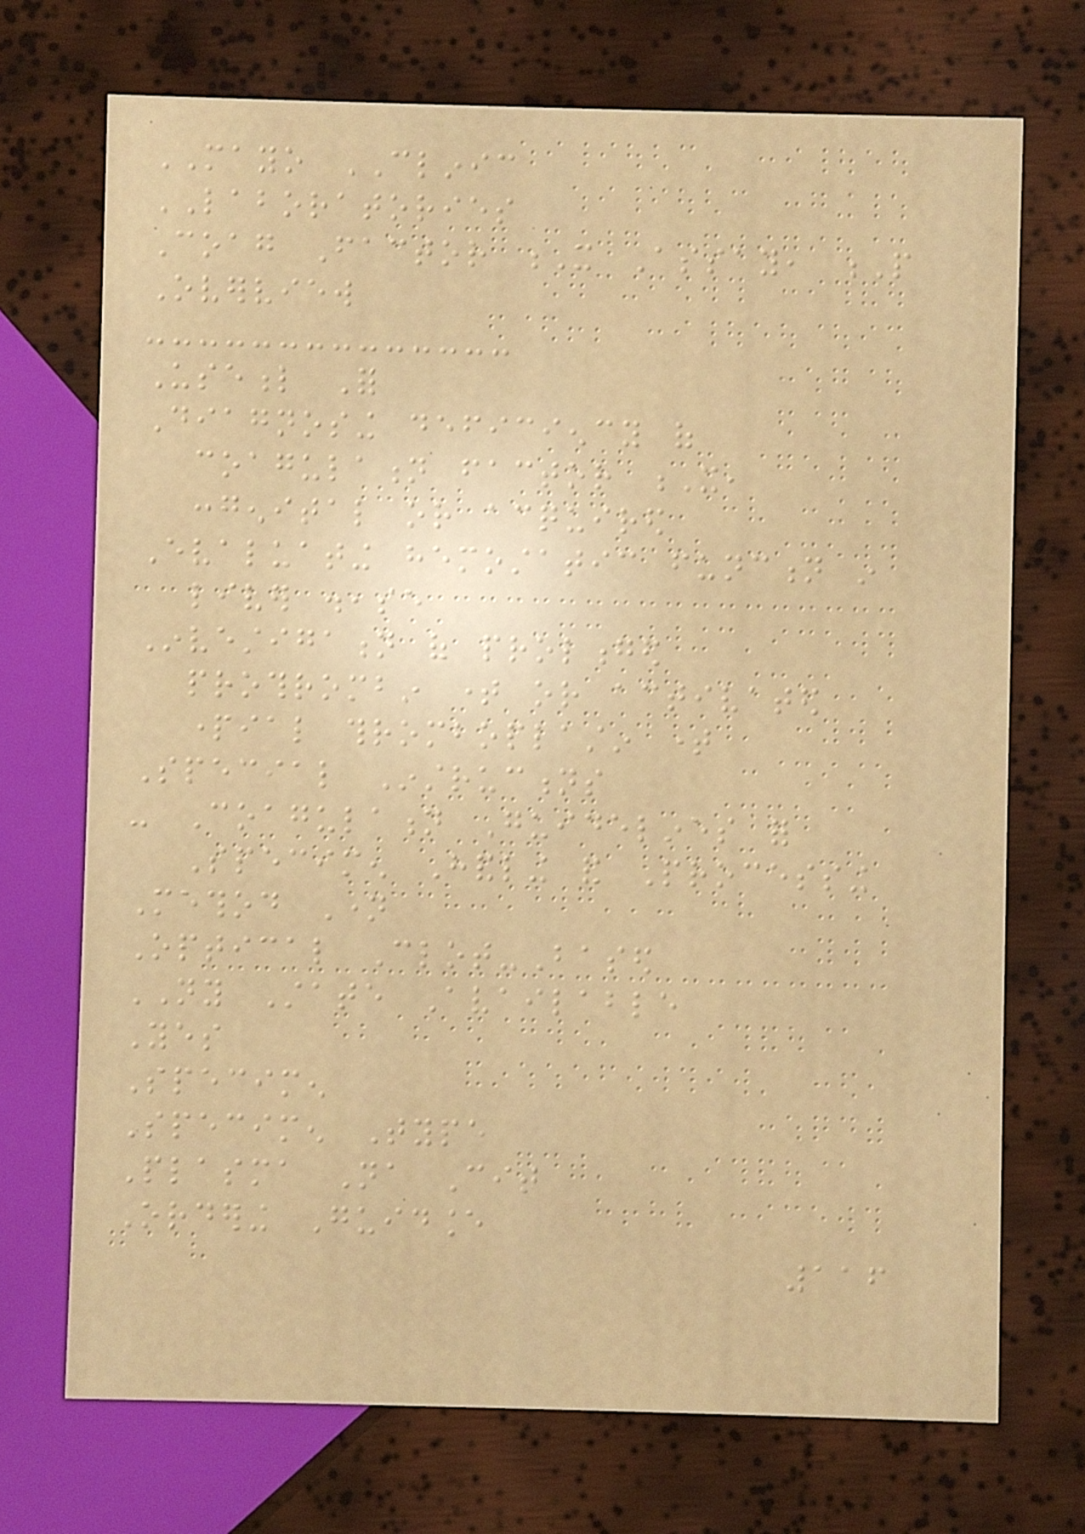MAYO CLINIC
LABORATORIES
Coag Factor X Assay, P
Overview
Useful For
Diagnosing deficiency of
coagulation factor X,
congenital or acquired
Evaluating hemostatic function in
liver disease
Investigation of prolonged
prothrombin time or activated
partial thromboplastin time
Special Instructions
- Coagulation Guidelines for
Specimen Handling and Processing
Method Name
Optical Clot-Based
NY State Available
Yes
Specimen
Specimen Type
Plasma Na Cit
Ordering Guidance
116
